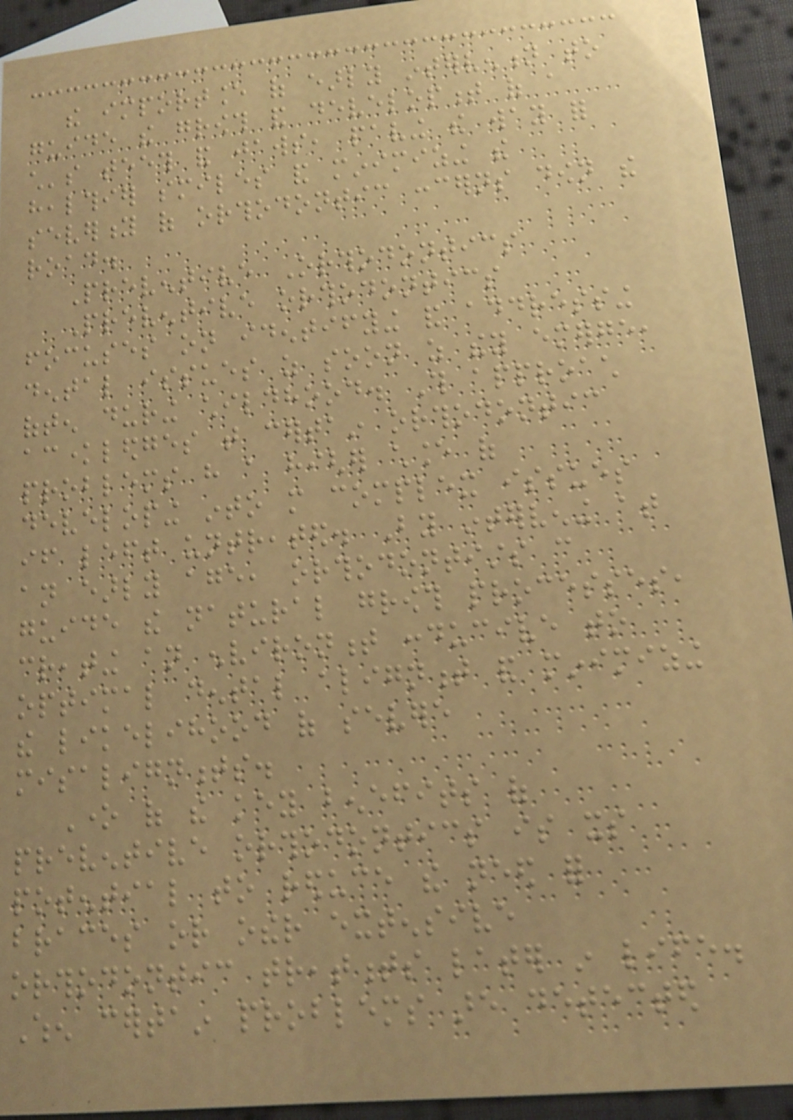the importance of early intervention to
guide the growth and development of a
child's teeth and jaws, paving the way for
healthier smiles and minimizing the
severity of orthodontic concerns down the
road.
Preventive Orthodontics
Preventive orthodontics
focuses on identifying and addressing
dental issues as soon as they emerge,
often during childhood. This approach
acknowledges that certain orthodontic
problems have a higher chance of
developing into more complex issues
if left untreated. By intervening at
an early age, orthodontists can
guide the natural growth processes,
creating an environment conducive to
optimal dental alignment and minimizing
the likelihood of severe
misalignments.
One of the key benefits of
preventive orthodontics is its
potential to reduce the need for
braces or other extensive
orthodontic treatments later in life.
When certain problems are detected
